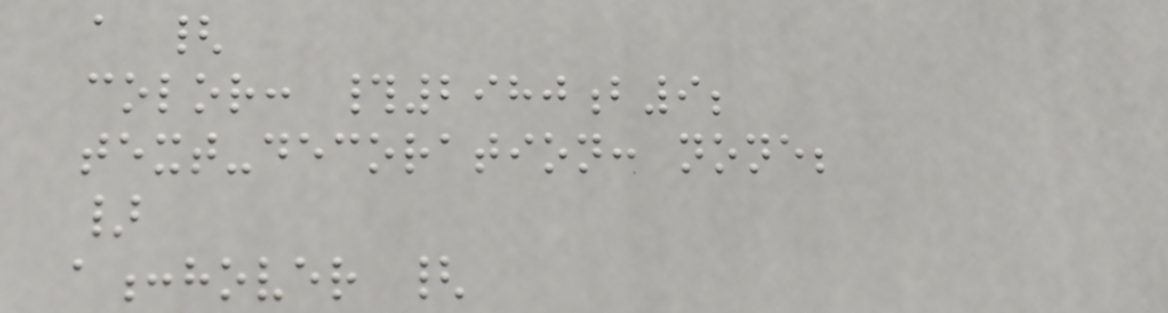a {
color: #2980b9;
text-decoration: none;
}
a:hover {
